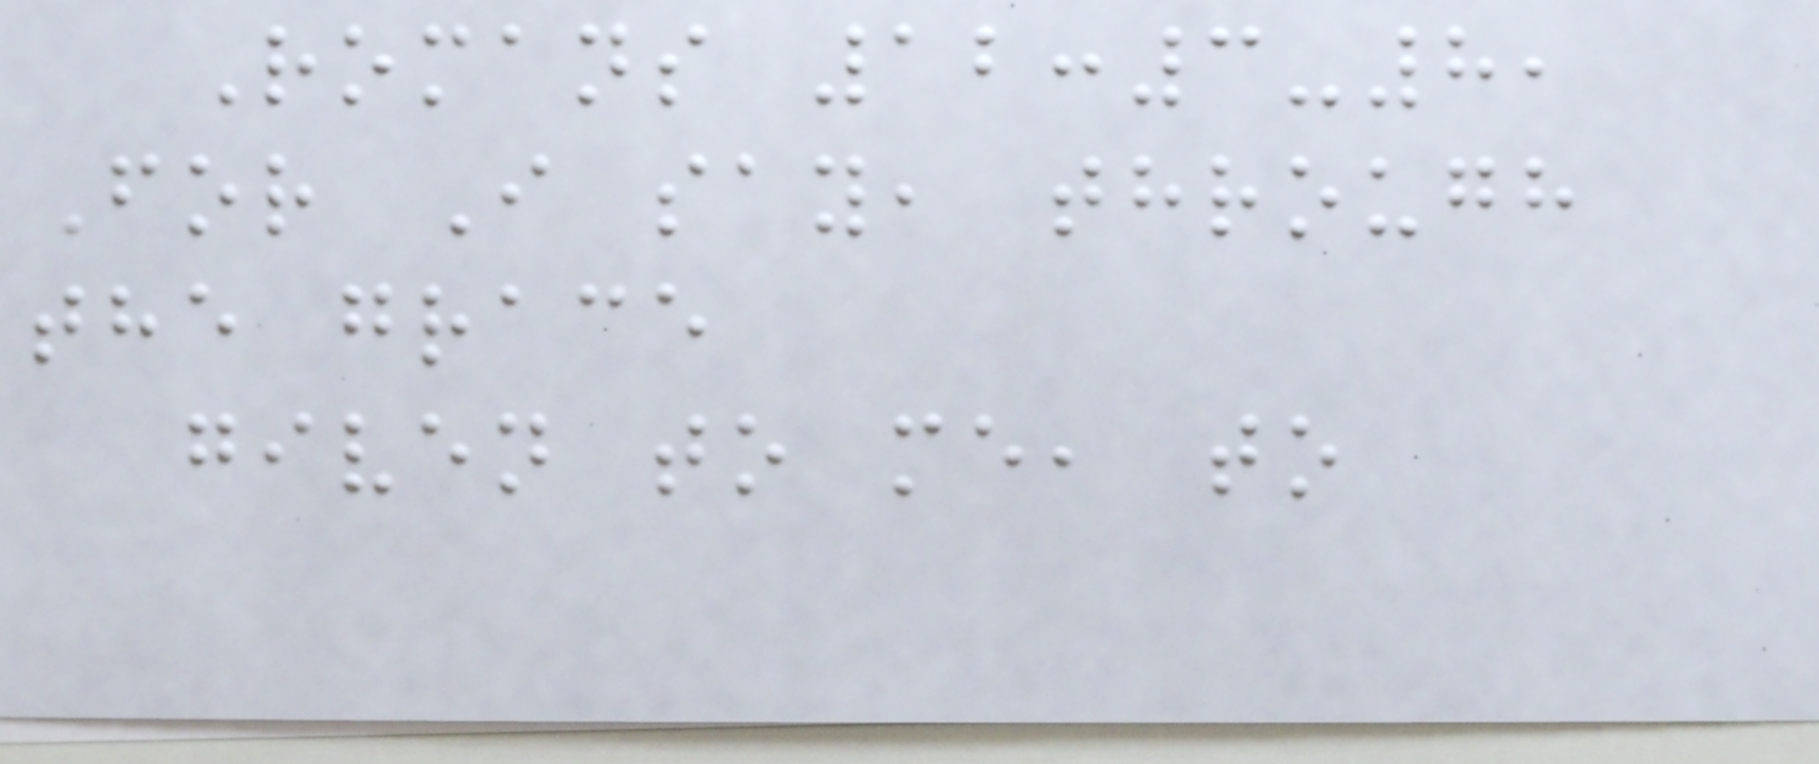Romans 12:3-8,
For I say, through
the grace
given to me, to
